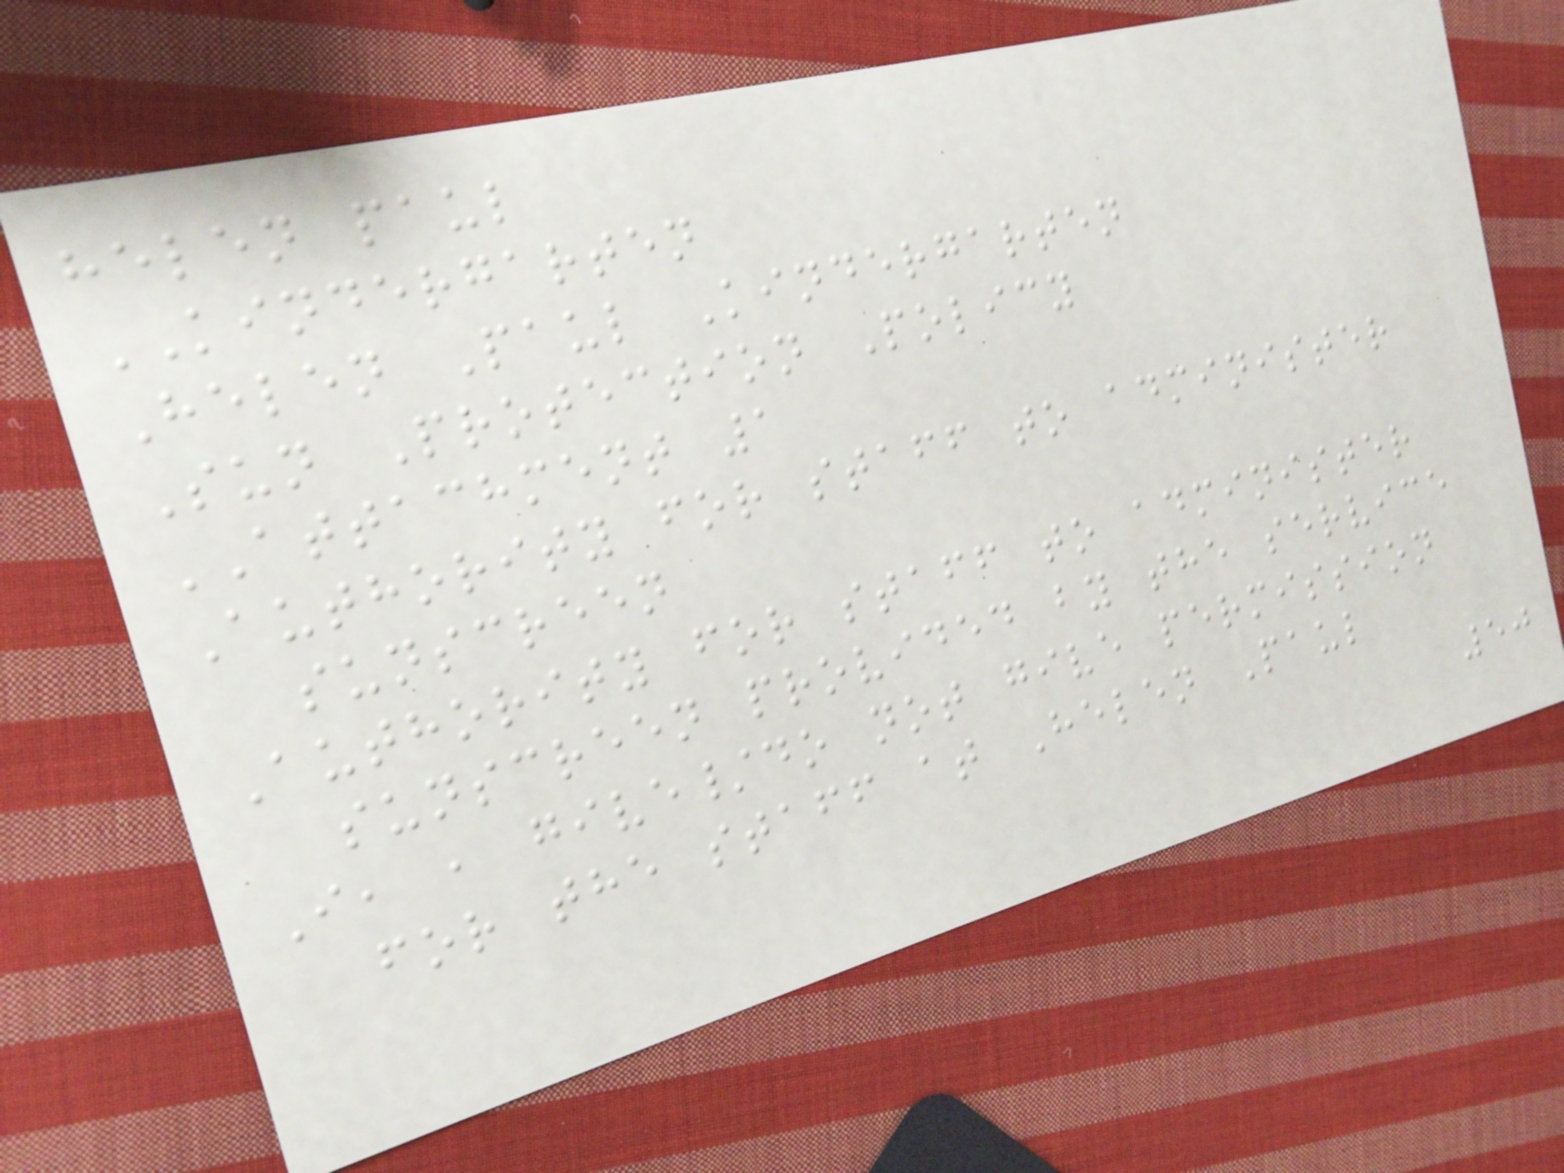helen paul
KINDERGARTEN
Helen Paul Kindergarten
Sun Protection Policy
ATTACHMENT 1
Authority for staff to administer
sunscreen
Authority for staff to administer
sunscreen provided by the service
I, , give/do not give permission
for the staff at Helen Paul
50
